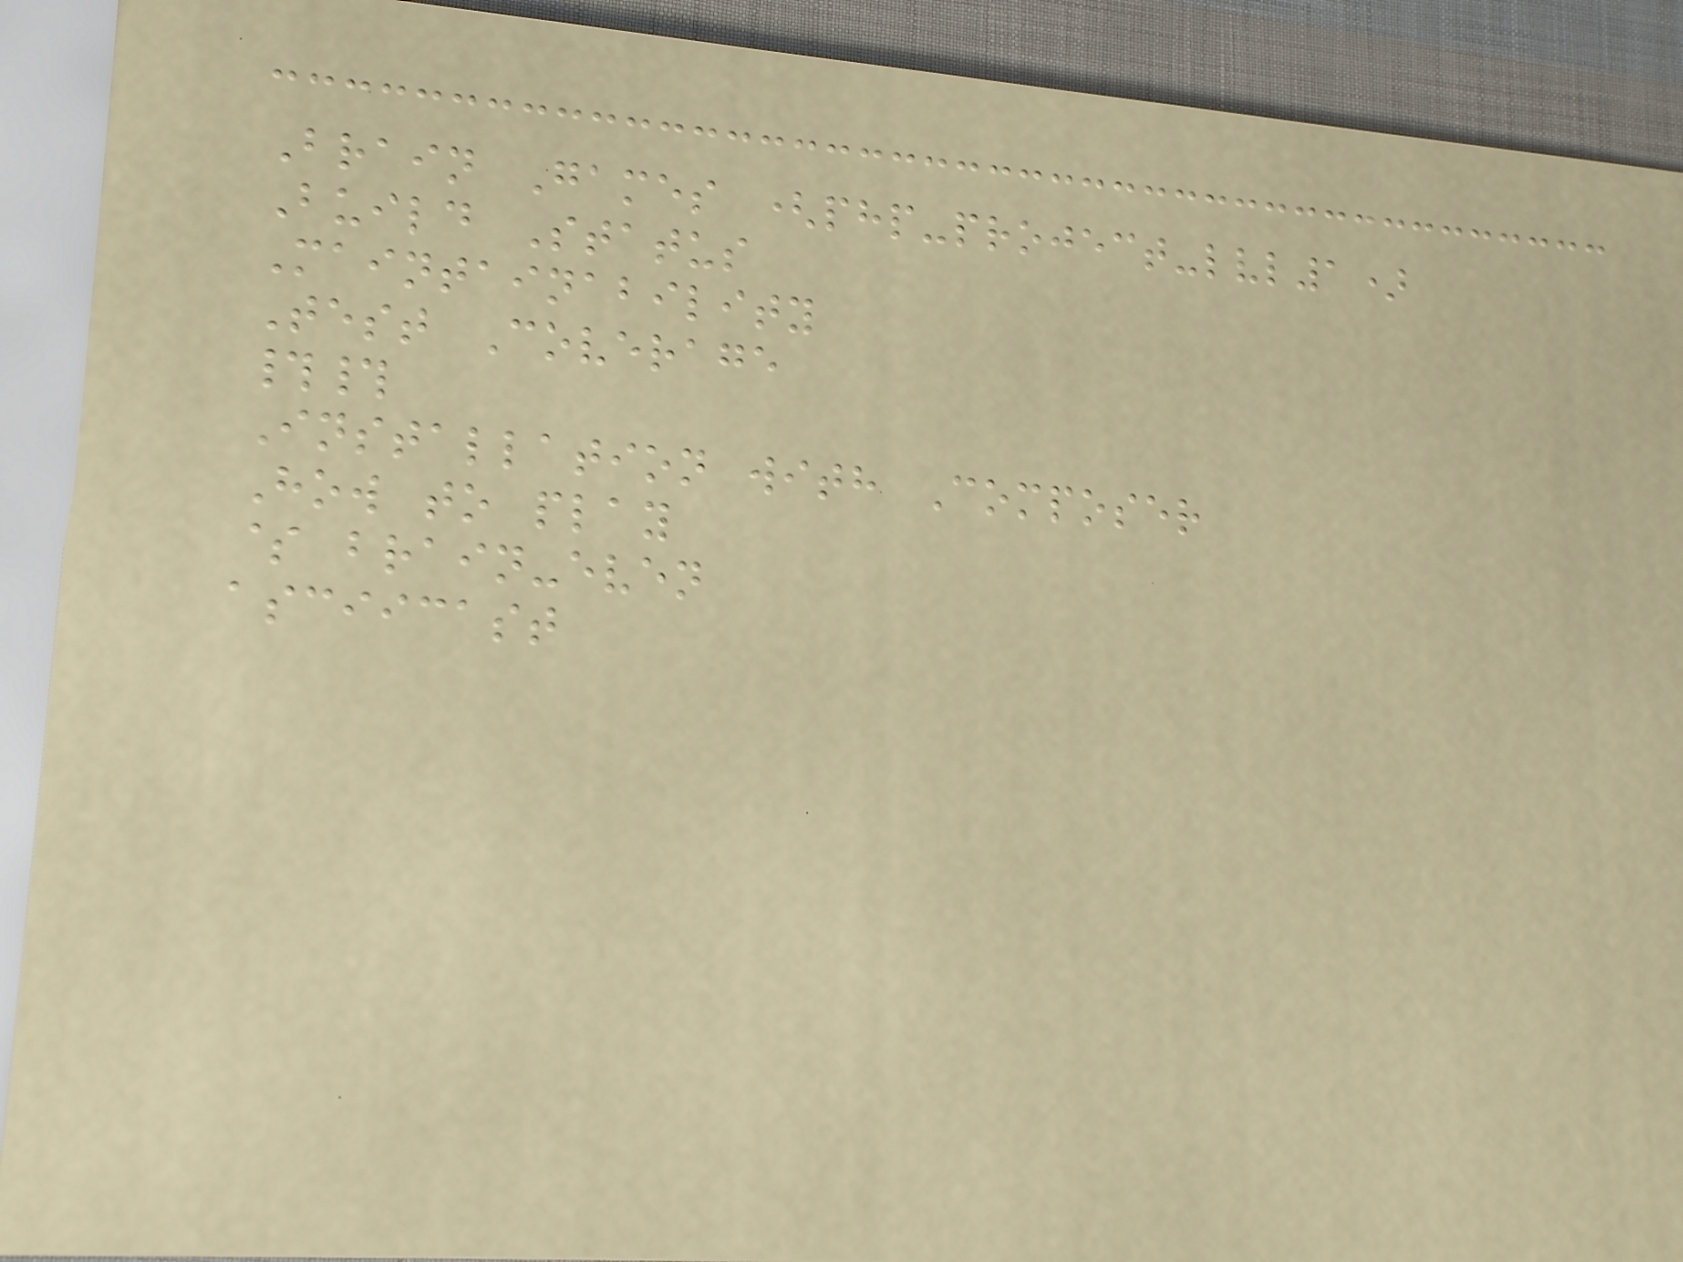Brain Games (php-project-lvl1)
Build Status
Maintainability
Test Coverage
##
Installation with Composer
How to play
$ brain-even
asciicast
